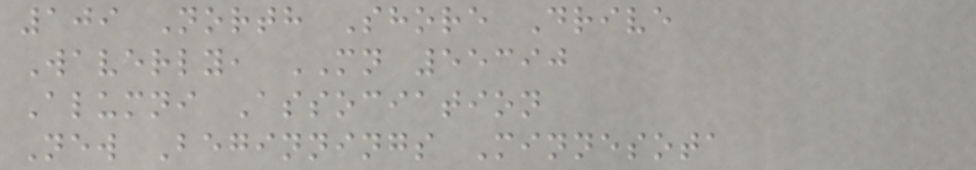109 North Shore Drive
Waverly, MN 55390
Alumni Association
New Beginnings Minnesota
